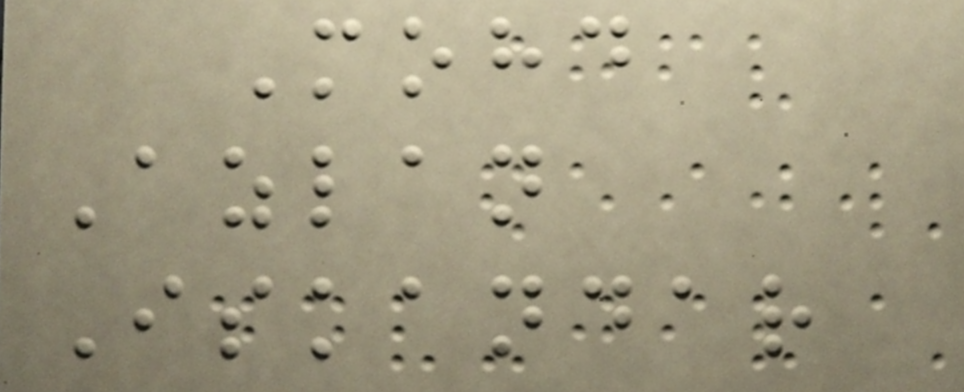Mohd
Azlan
Iskandar
